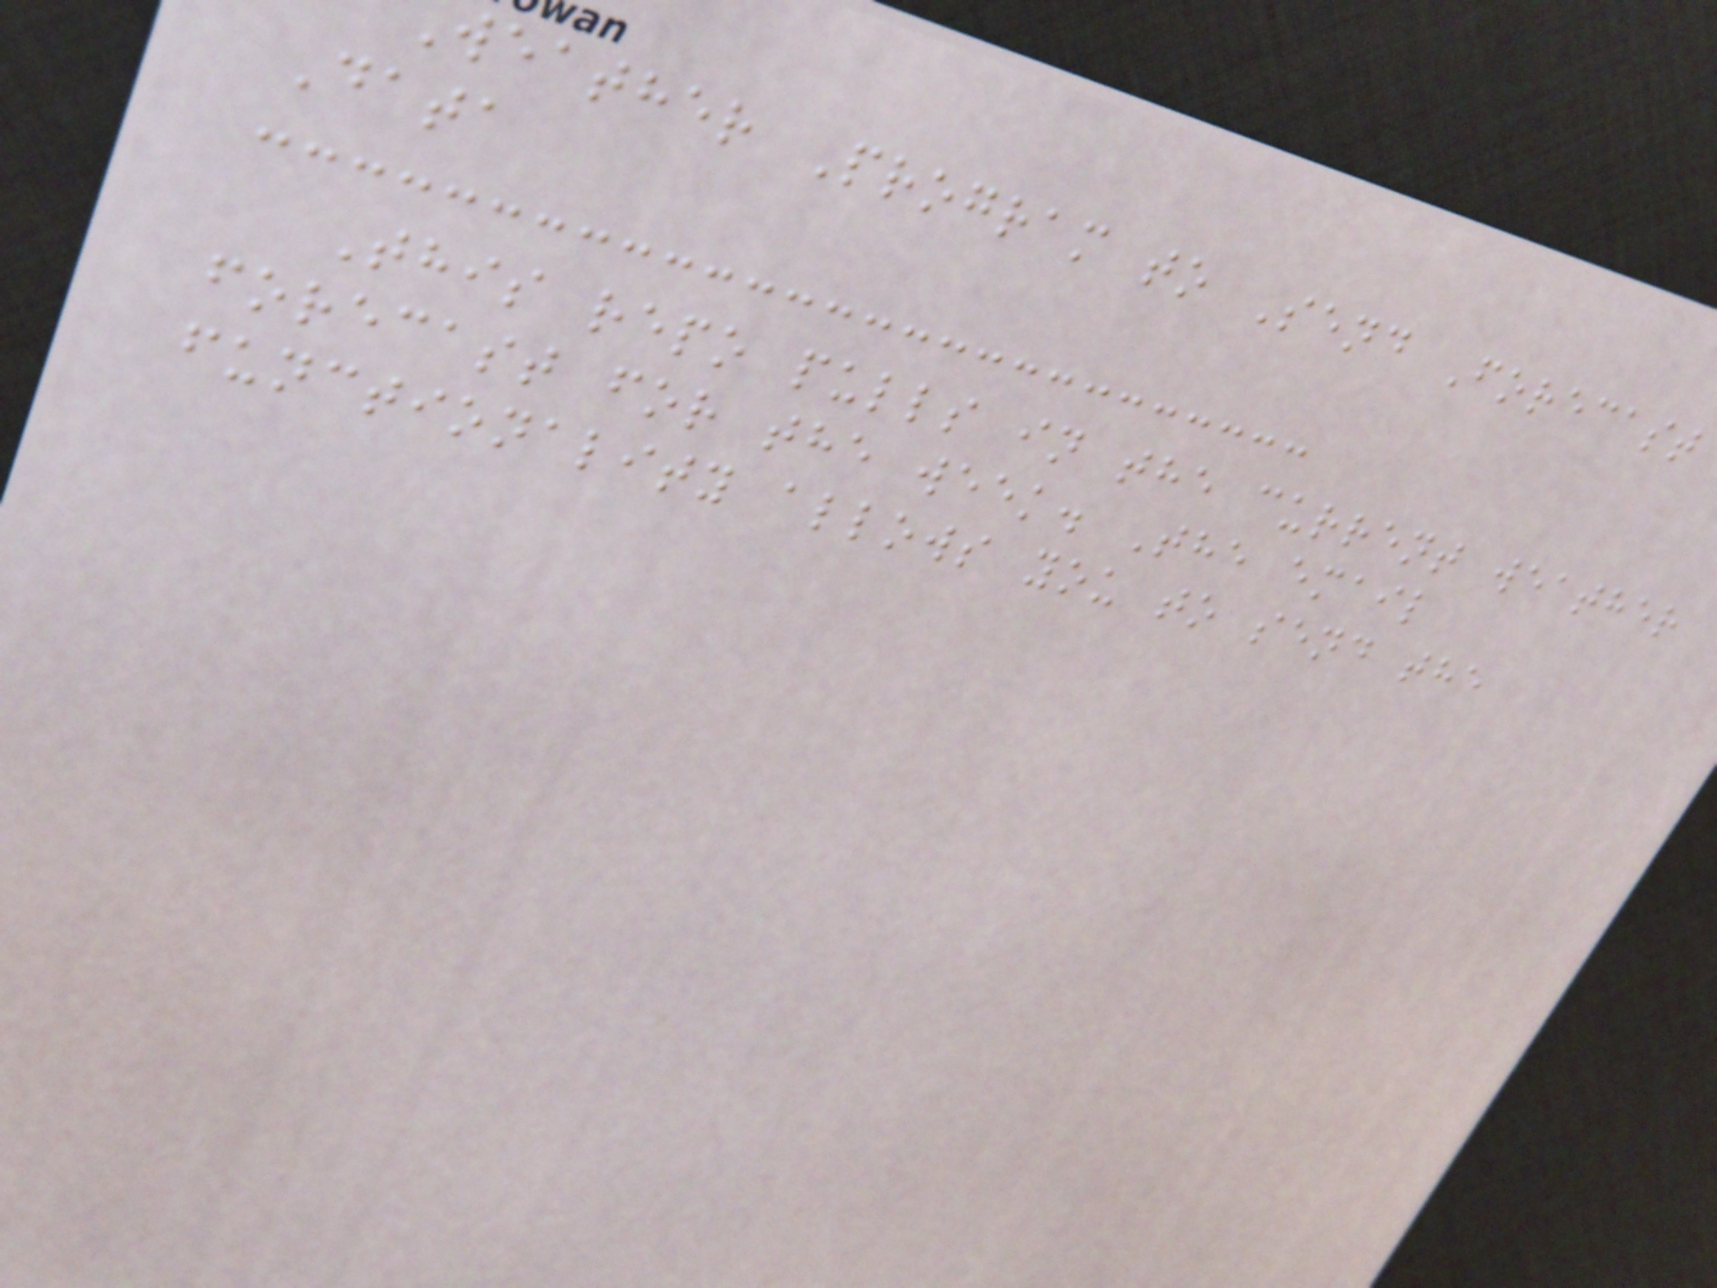weather Program to Send Forecast
Data
This repo pulls in the current weather
forecast for the week. The email
functionality allows you to send the
